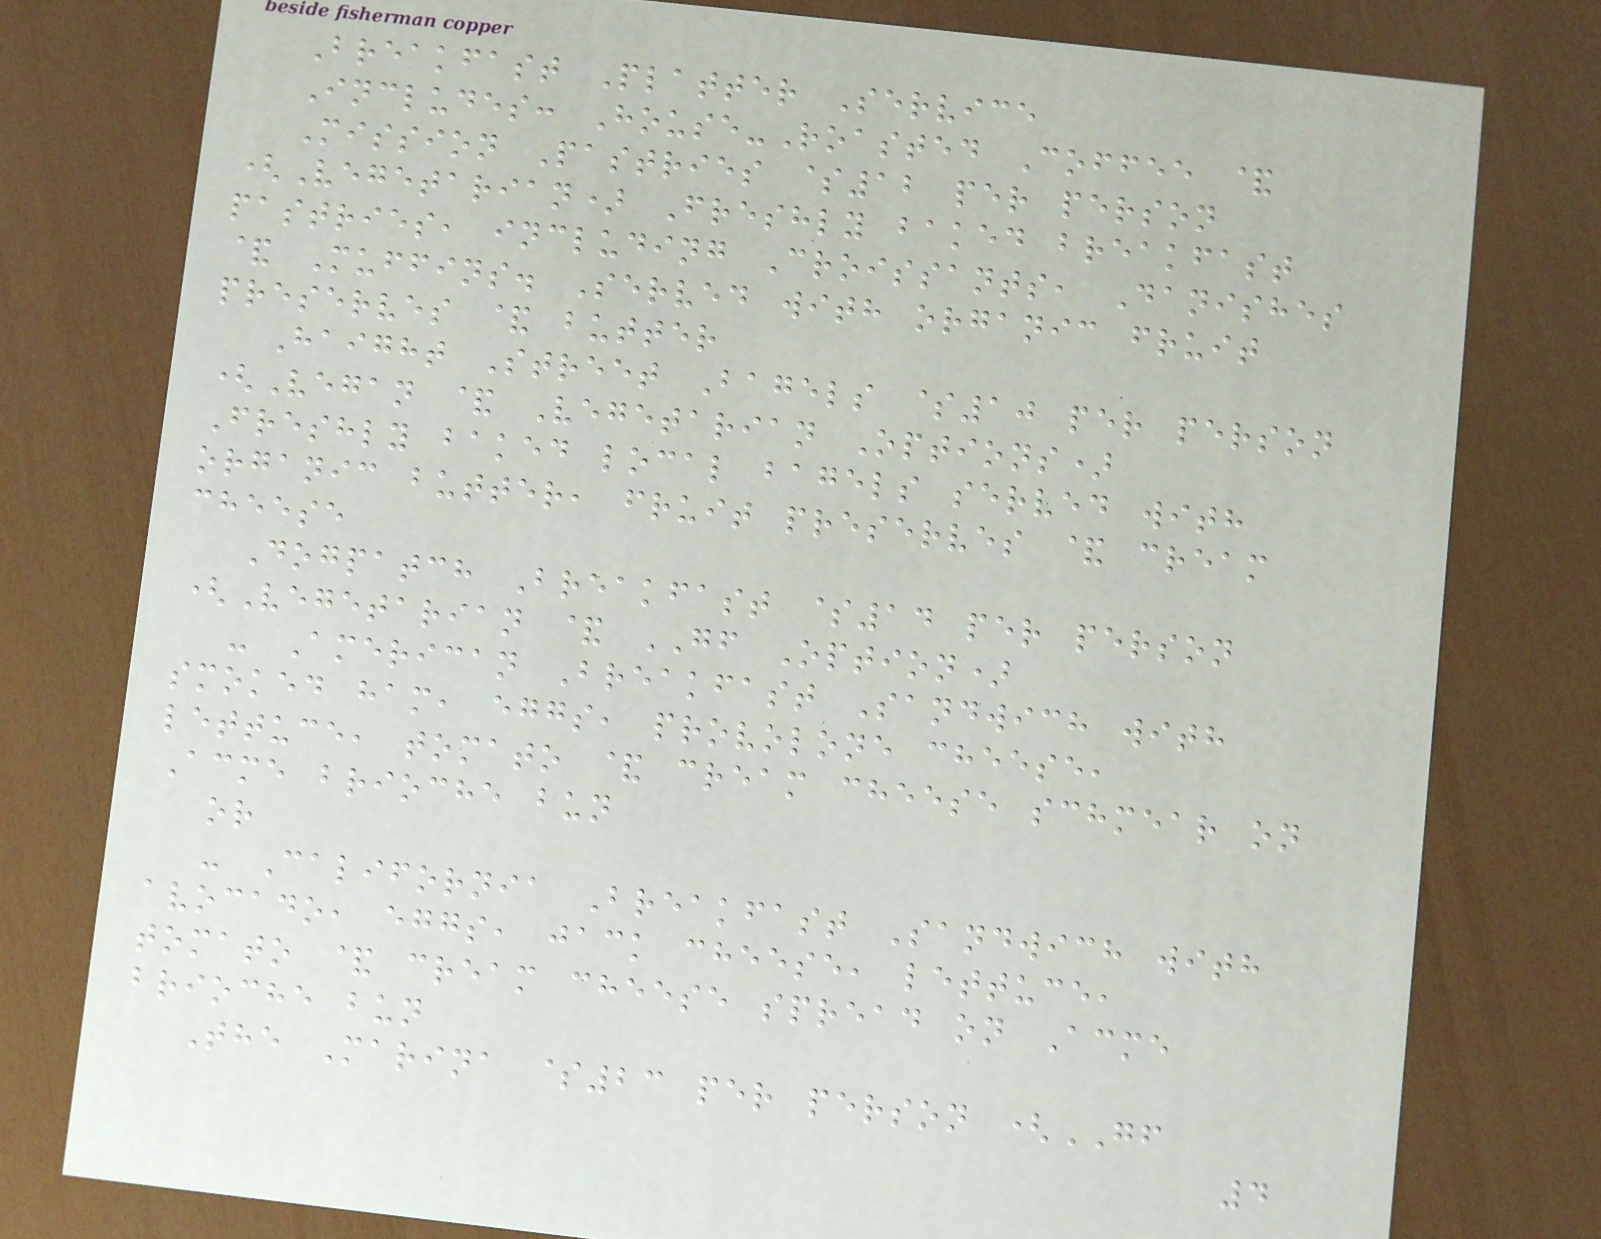Breakfast Platter Service
Includes: House-Roasted Coffee &
Mission Pastries $12 per person
(Vegetarian) Freshly baked breakfast
pastries, including Croissants, Danishes
& Muffins. Served with organic fruit
preserves & butter
Haight Street Bagels $10 per person
(Vegan & Vegetarian Options)
Freshly baked local bagels served with
organic butter, fruit preserves & cream
cheese
Dogpatch Breakfast $14 per person
(Vegetarian & GF Option)
- American Breakfast Sandwich with
smoked ham, eggs, provolone cheese,
lettuce, tomato & cream cheese schmear on
Acme brioche bun
or
- California Breakfast Sandwich with
avocado, eggs, jack cheese, lettuce,
tomato & cream cheese spread on Acme
brioche bun
The Marina $23 per person (GF
4
